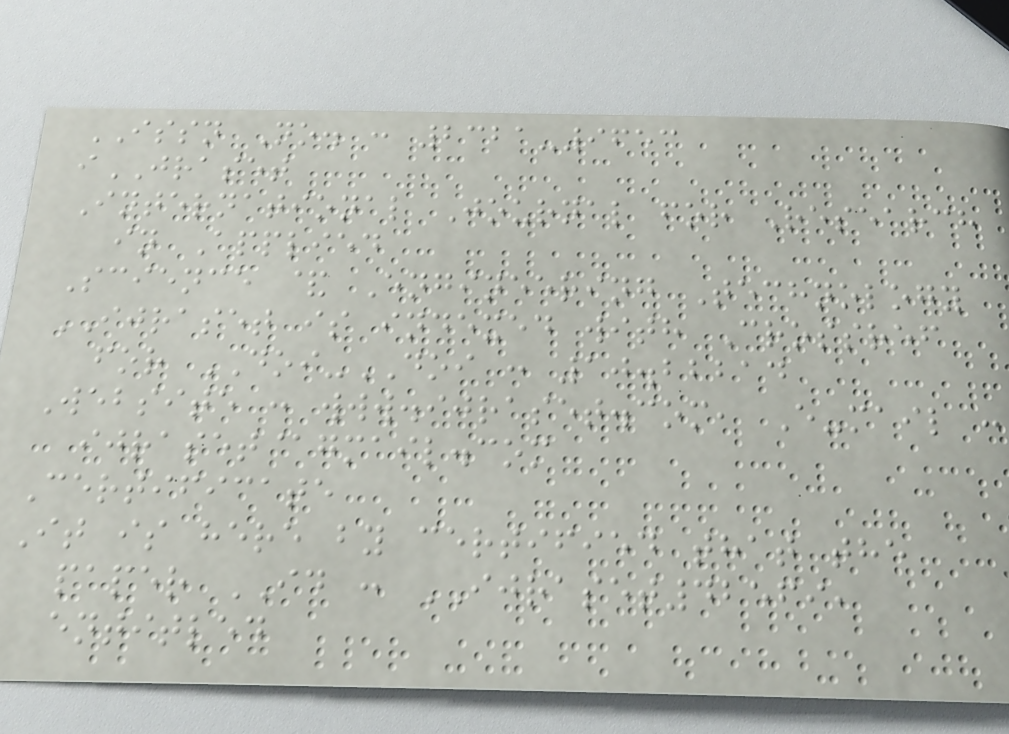ISSN No. : 2321-9653
iJRASET
International Journal for Research
in Applied
Science & Engineering Technology
IJRASET is indexed with Crossref
for DOI-DOI : 10.22214
Website : www.ijraset.com, E-mail :
ijraset@gmail.com
Certificate
It is here by certified that the
paper ID : IJRASET42569,
entitled
